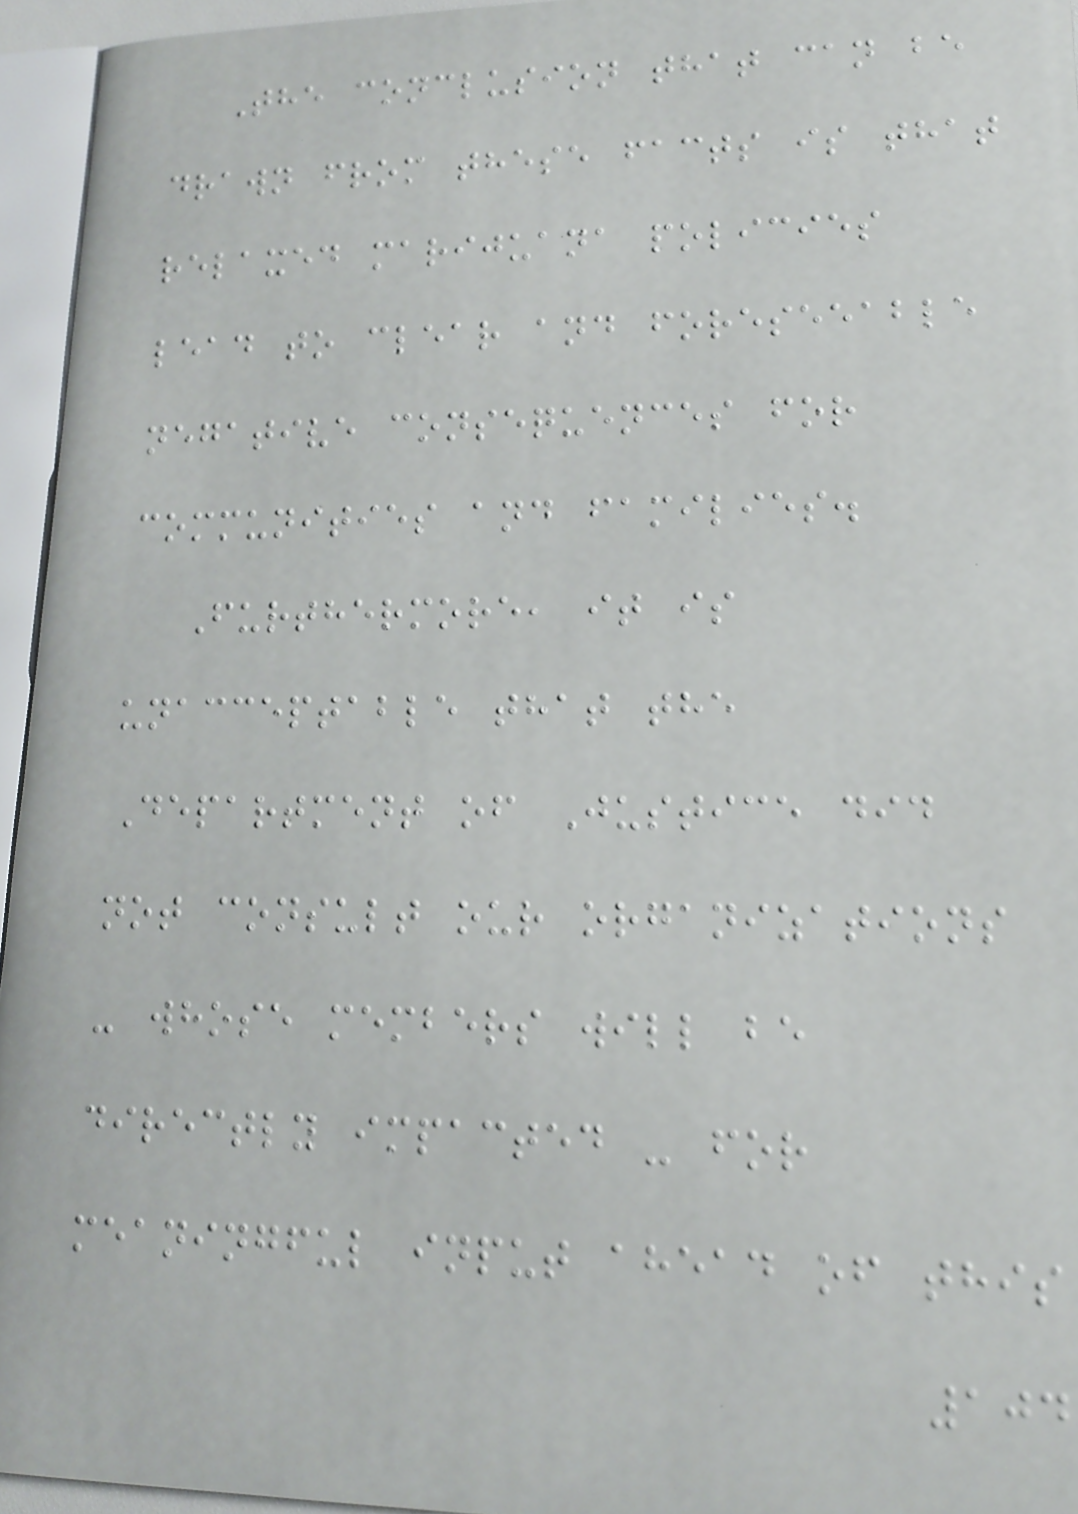The conclusion that can be
drawn from these facts is that
relaxed marijuana policies
lead to clear and foreseeable
negative consequences for
communities and families.
Furthermore, it is
unacceptable that the
Department of Justice did
not consult our organizations
- whose members will be
directly impacted - for
meaningful input ahead of this
104
